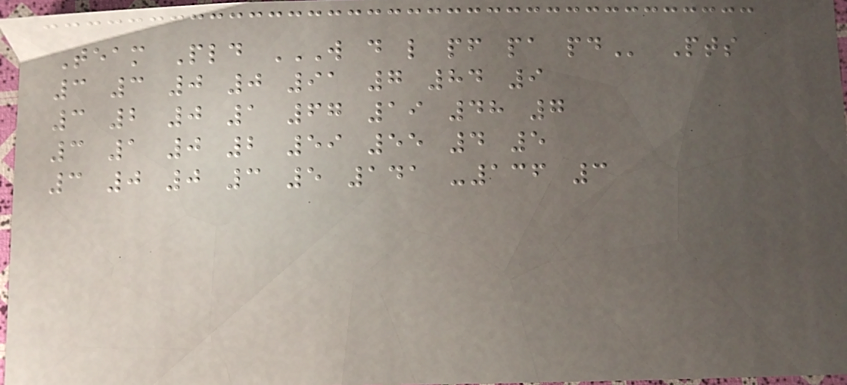Team Pld W D L PF PA PD Pts
3 3 0 0 91 7 84 9
3 2 0 1 67 19 48 7
3 1 0 2 59 55 4 5
3 0 0 3 5 141 -136 3
